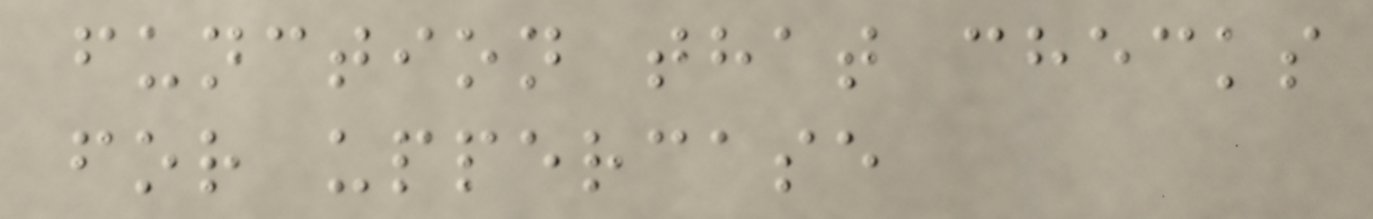function that checks
for uppercase
